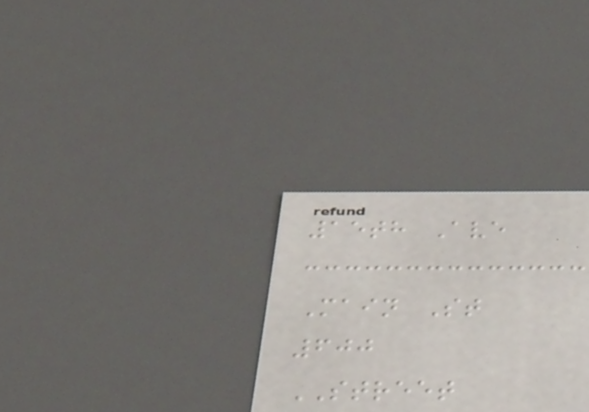15th Ave
Main St
600
STREET
